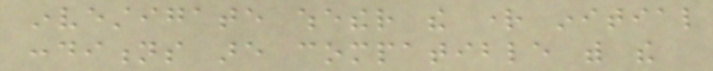investigate whether the right initial
conditions are compatible with the
